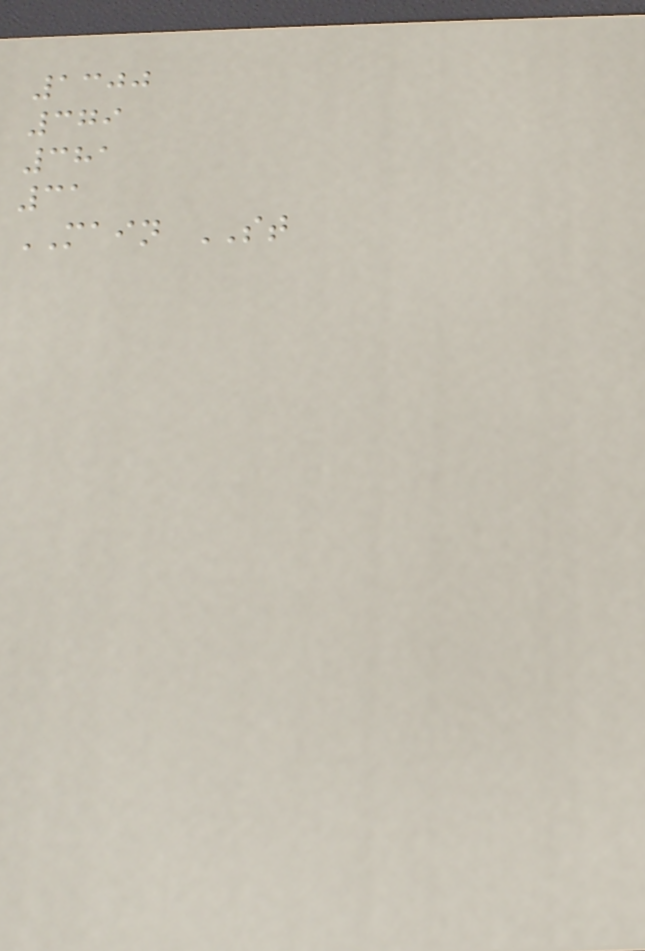1300
379
381
31
MAIN ST
